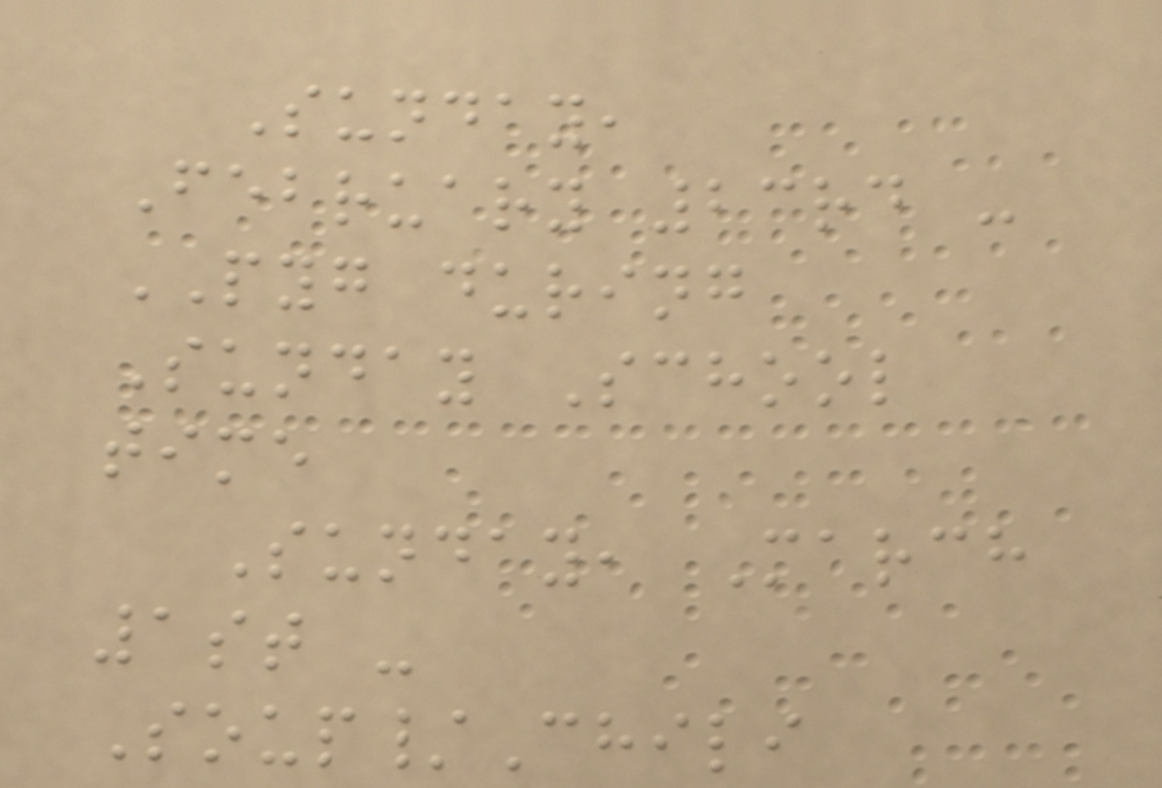Sunday,
February 23rd -
PYG during
Sunday School
time
Sunday, March
1st -
Soup/Chili
